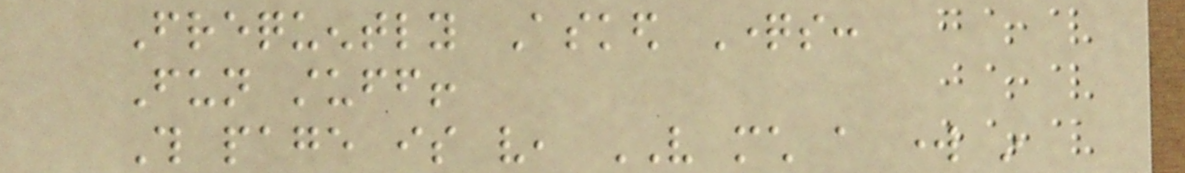Frequently Asked Questions:
Fun stuff!
This page is very, VERY much a work in
